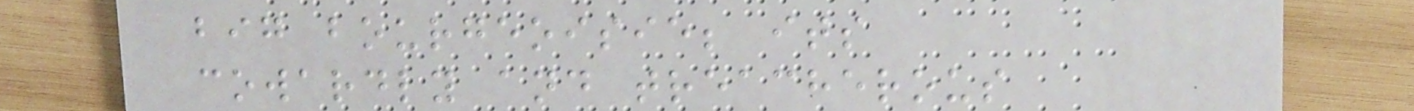big bourgeoisie; its
cowardly and treacherous
